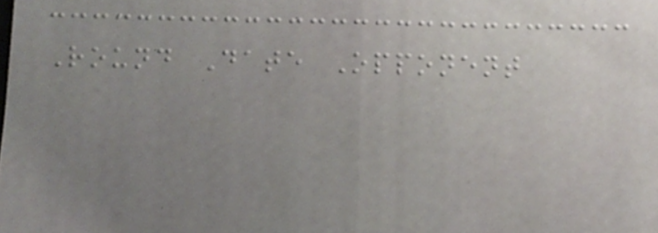Round Date Opponent
